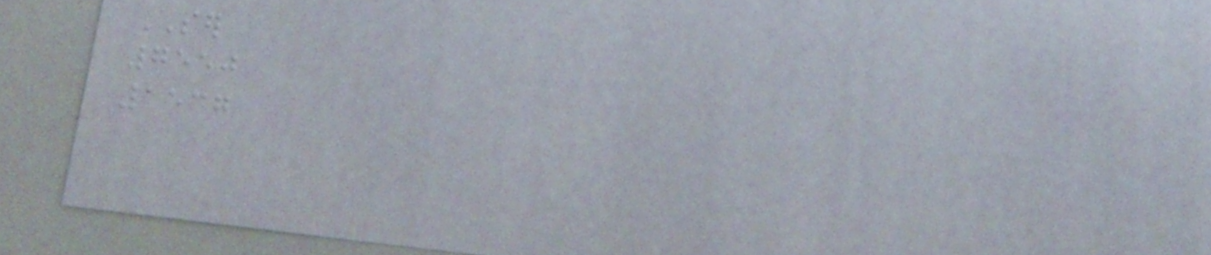SER
7550
1537
